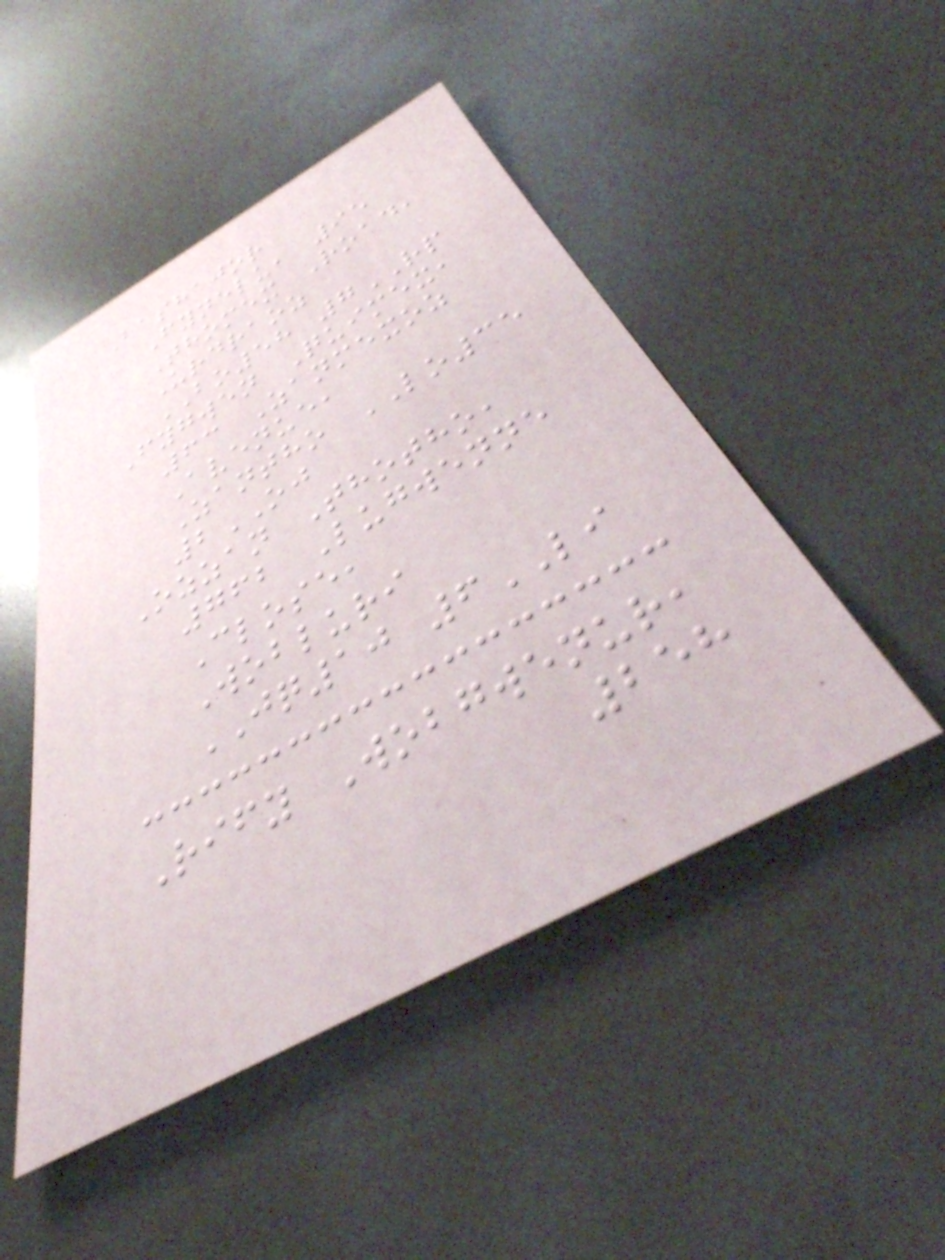Bashajor
Fynelu, 95
Thomex Road,
Urdraoz
BO58 7RP
Fygwen Quimex,
63 Zanmexoz
Avenue,
Zantho LO35
2OJ
Ozzan Thotho,
762 Lugwenne
Close,
Wobluri
JQ10 6LI
Rify Wobgwenur,
258
